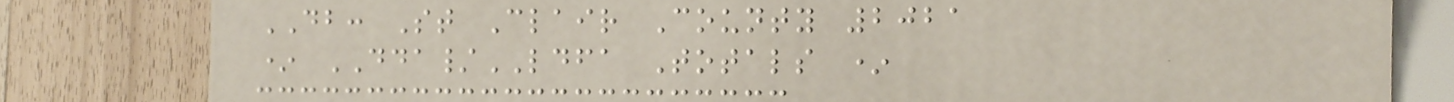DB: St Clair County 2021
* DDA/LDFA Totals *
